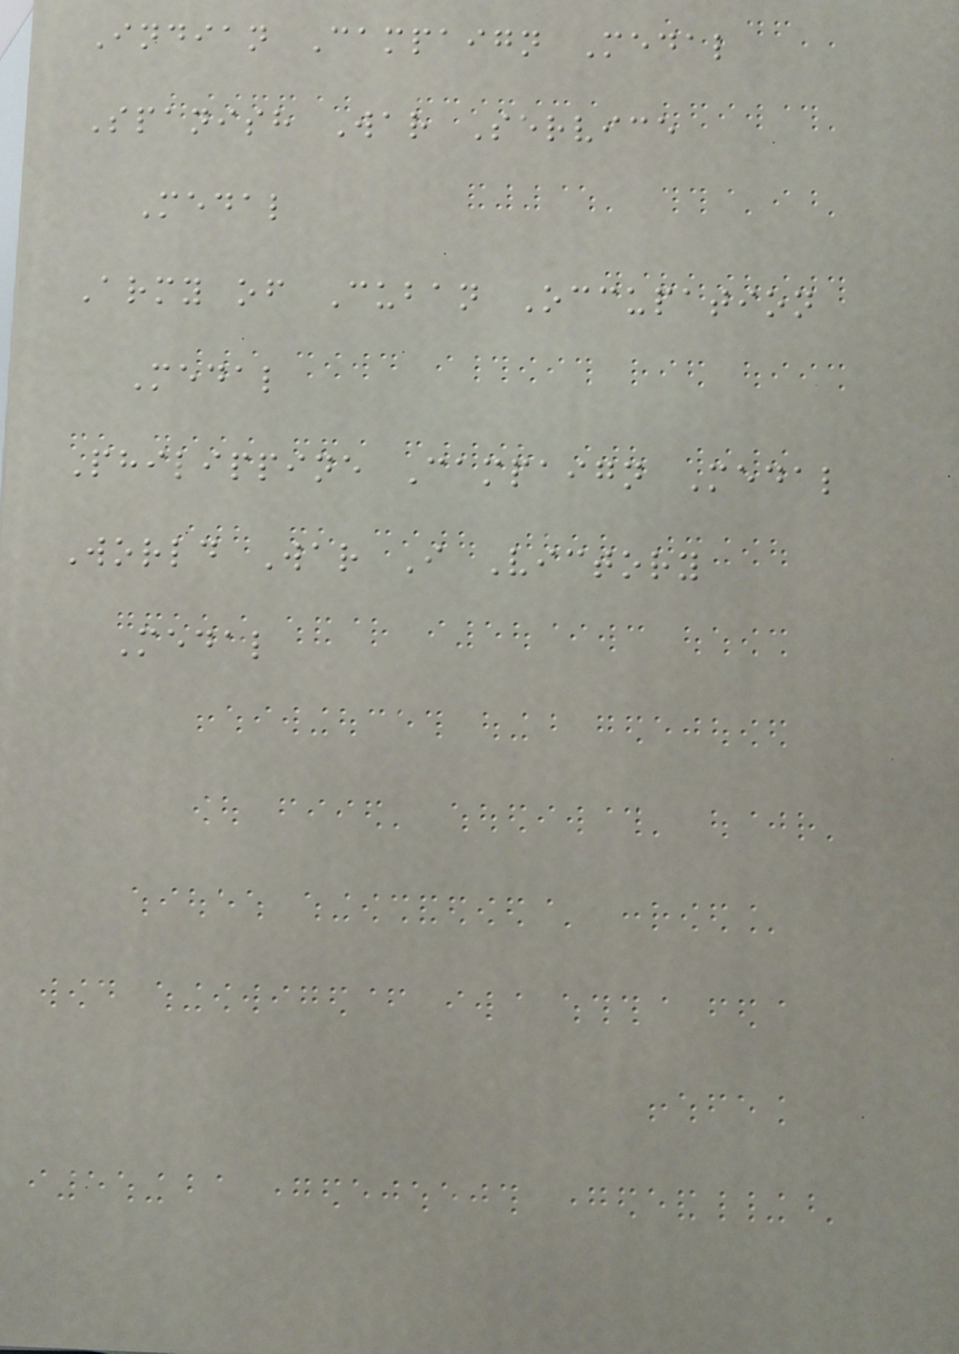Indian Campaign Medal
Spanish War Service
Medal
Army of Cuban Occupation
Medal
Philippine Campaign Medal
World War I Victory
Medal
